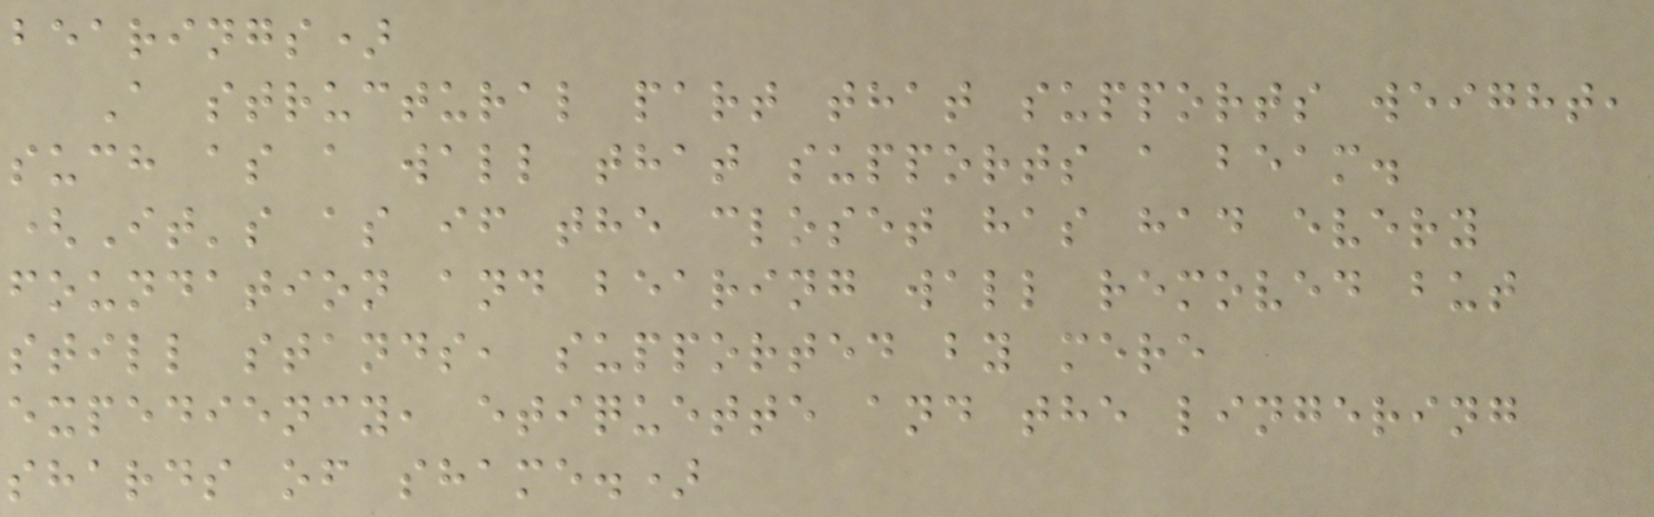bearings)
A structural part that supports weight,
such as a wall that supports a beam.
(It's as if the closet has had every
foundation and bearing wall removed but
still stands, supported by mere
expediency, etiquette and the lingering
shards of shame.)
